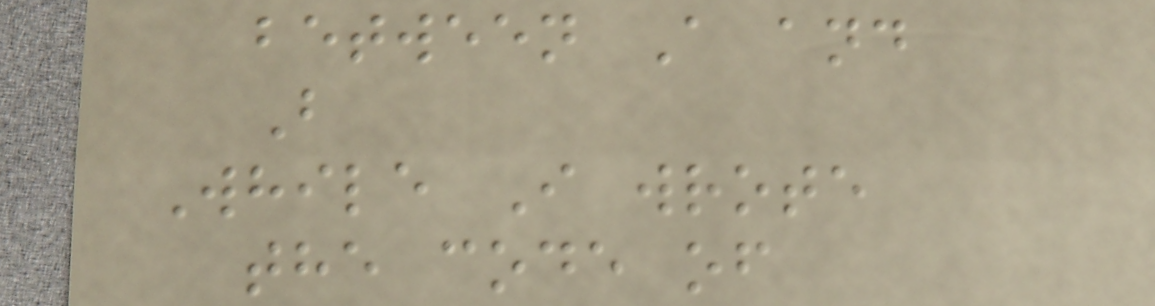between A and
B
While I wrote
the code of
